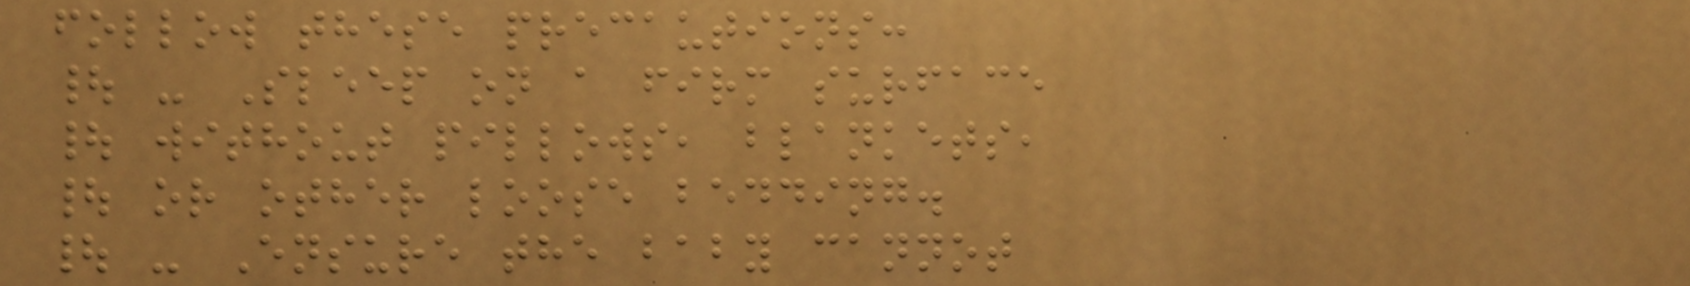follow these precautions:
| - Sleep on a firm surface
| without pillows, blankets,
| or other loose bedding.
| - Ensure the baby cannot
